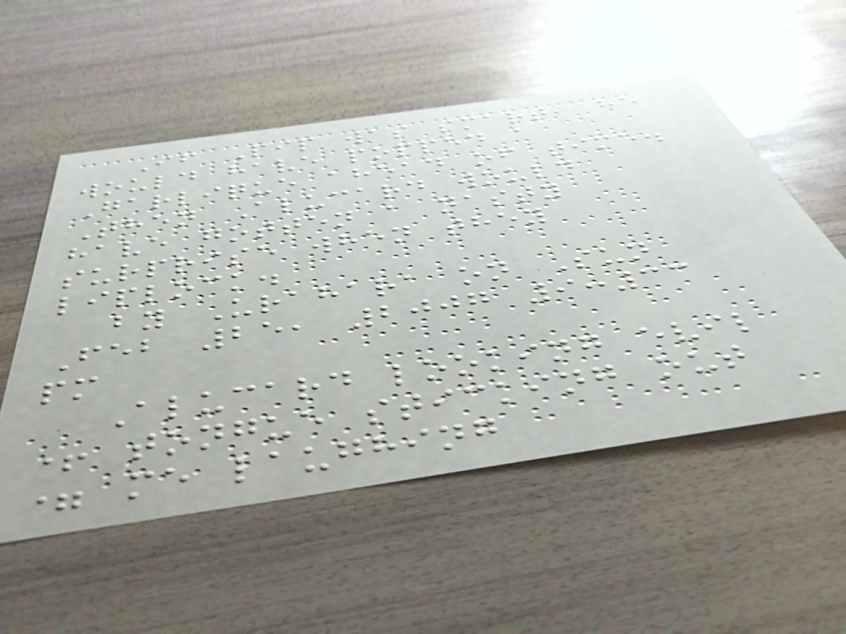If Pip was smart, he
would have popped a
Garlique ahead of time.
Then Alucard would
have gotten a nasty
surprise when they
liplock.
by Urahara on Sun
Feb 25, 2007 9:33
pm
Alucard looking evil
+ tongue sticking out
= me laughing
